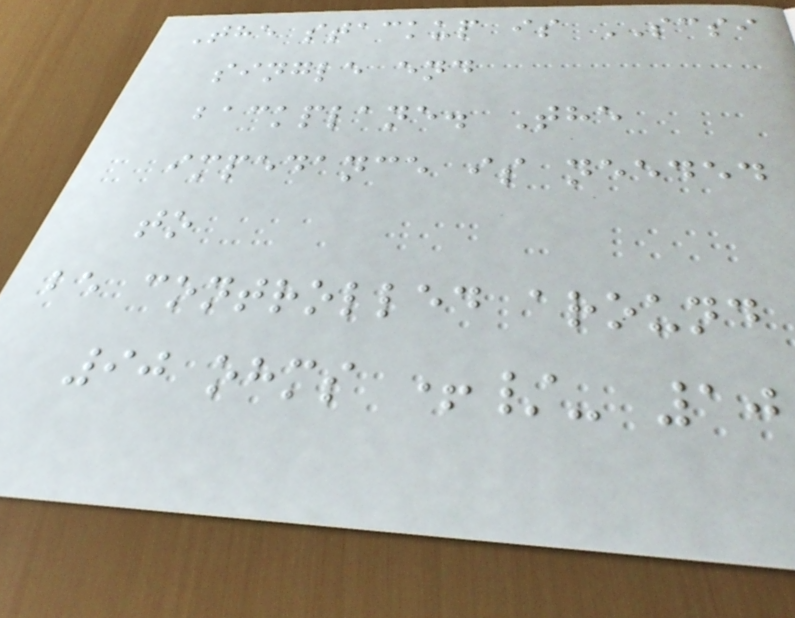The stackup is SCSI
single end
backplane. The
impedance is needed
to
be controlled around
90 ohms +/- 10
